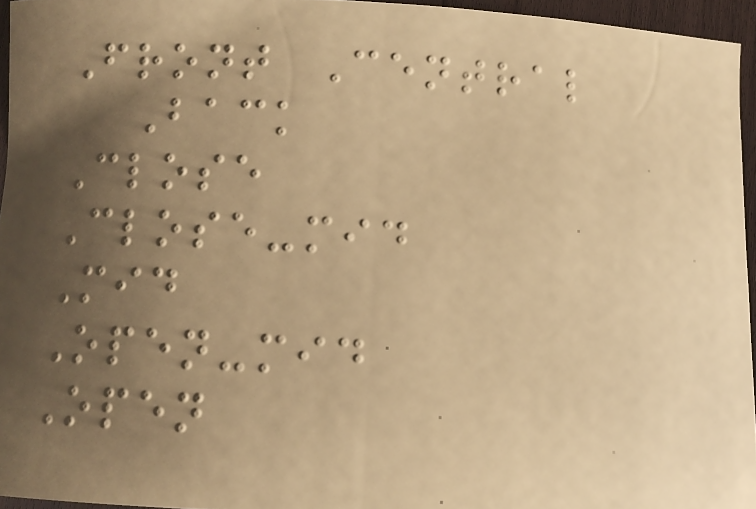Front Central
Back
Close
Close-mid
Mid
Open-mid
Open
